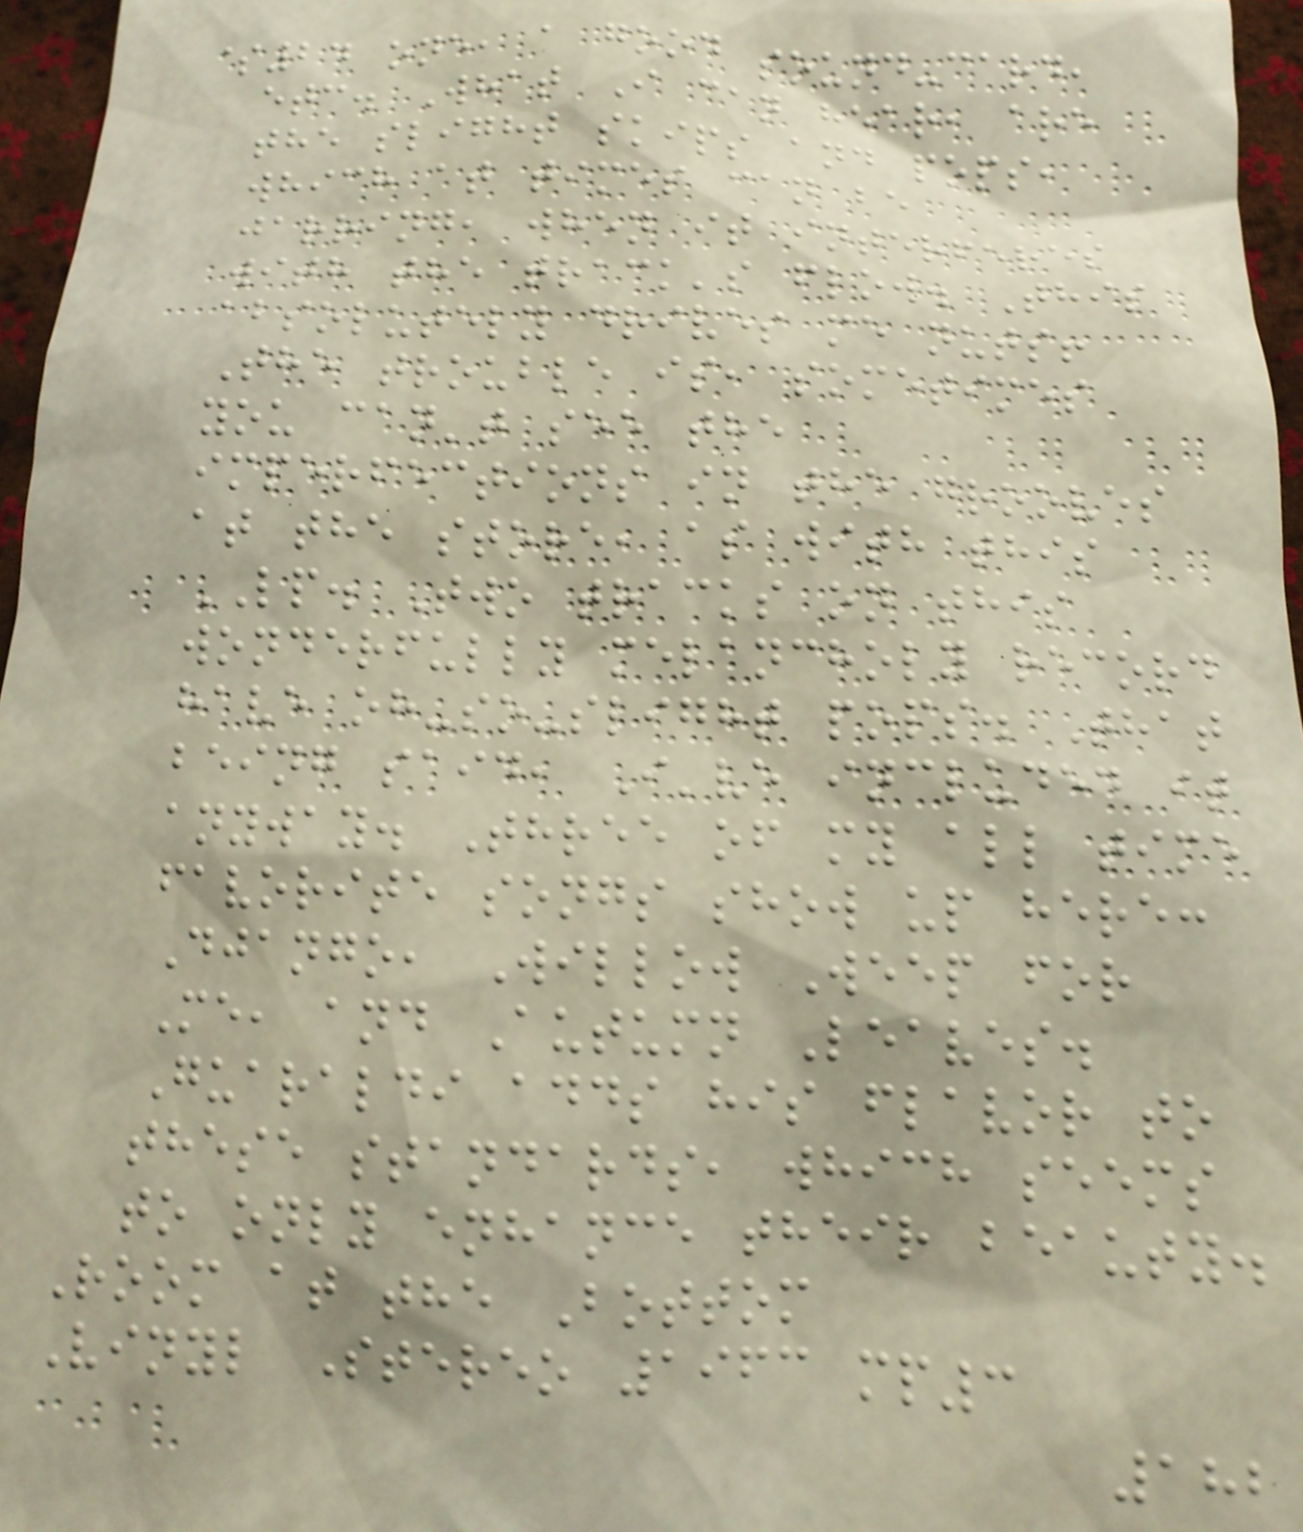$24 one, a good sound-card,
etc. What I can hear, are
the slight skips and pops,
which at times can be
jarring, when it interferes
with the track's flow. This
absolutely drives me nuts!
The trouble is, sometimes
you can't see the
imperfections in the grooves
at the store, as with this
LP. Two tracks on this
wonderfully melancholy record
have oh-so-slight pops. That
being said, I've included it
anyway. Three of my all time
favorite songs show up here:
Django, Willow Weep for
Me, and Autumn Leaves.
Guaraldi adds his flavor to
these standards, which seems
to only enhance their beauty.
Room at the Bottom
Vinyl Stereo 1963 mp3
182
